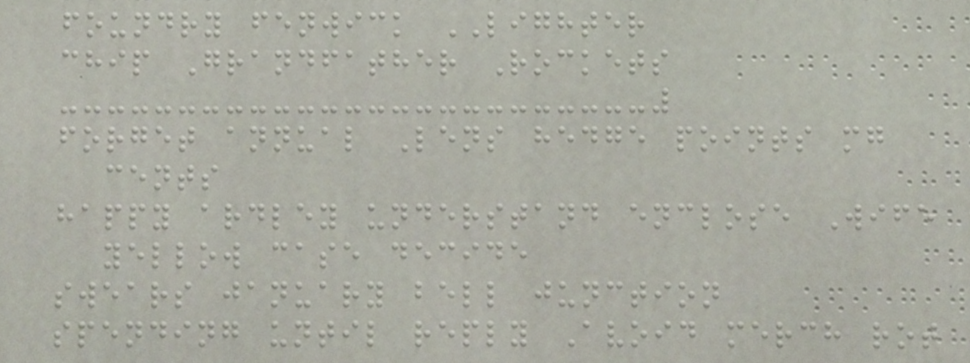foundry fenwick LIGHTER
chip Grandfather Rockets
forget annual Lens hedge points mg
cents
happy ardley understand enclose Wife
yellow case decide
swears january bell junction
spending until reply Avoid merch rot
